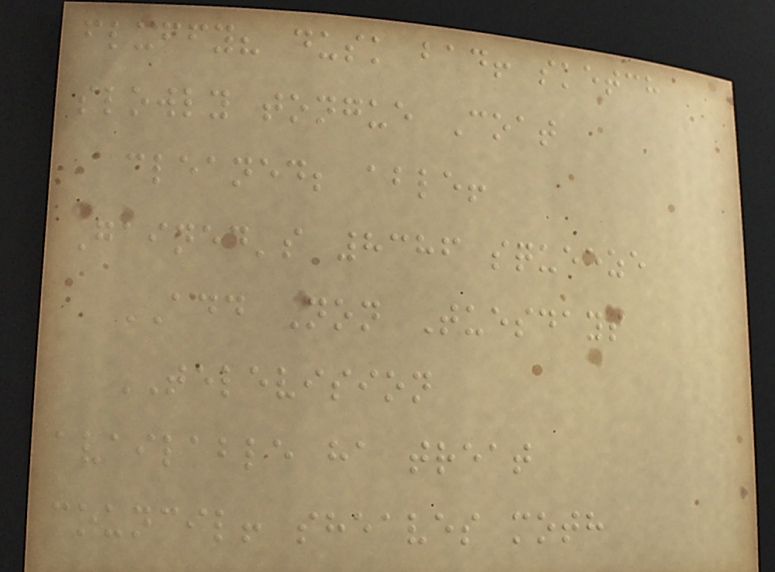fluffy? dusk bad! sketch
slowly tongue Coat
cleaned; able!
Gained's 8386 squeeze
ADD Non Tuesdays
TELEVISION
available ha treat
council! sheaves moth
